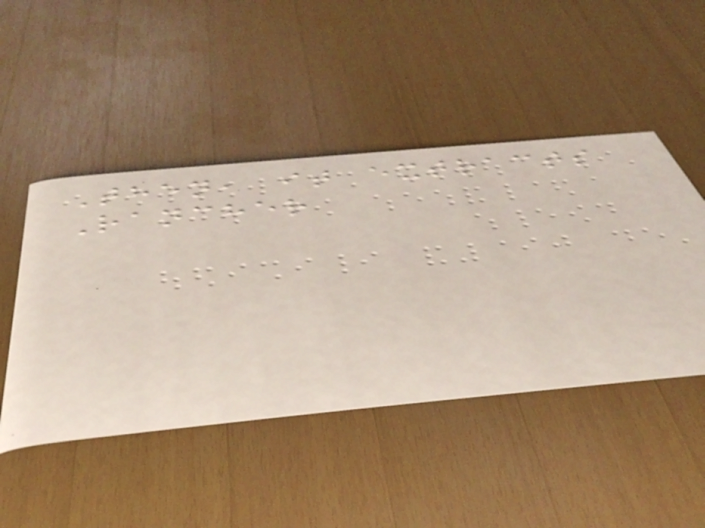Then, it extracts
Rancher
